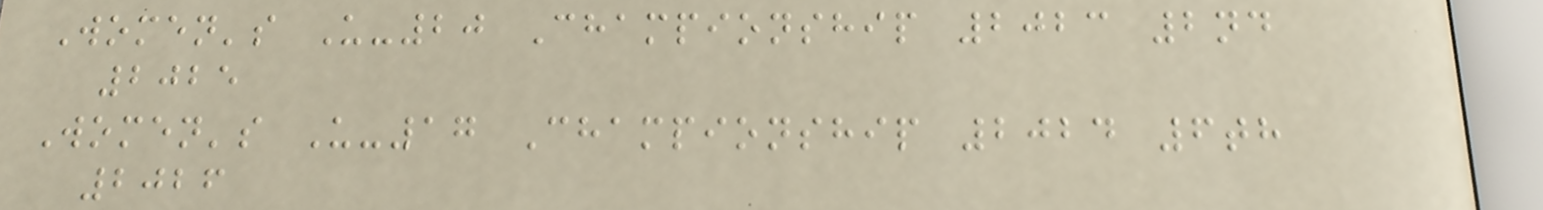Women's U-20 Championship 2023 2nd
2025
Women's U-17 Championship 2024 6th
2026
